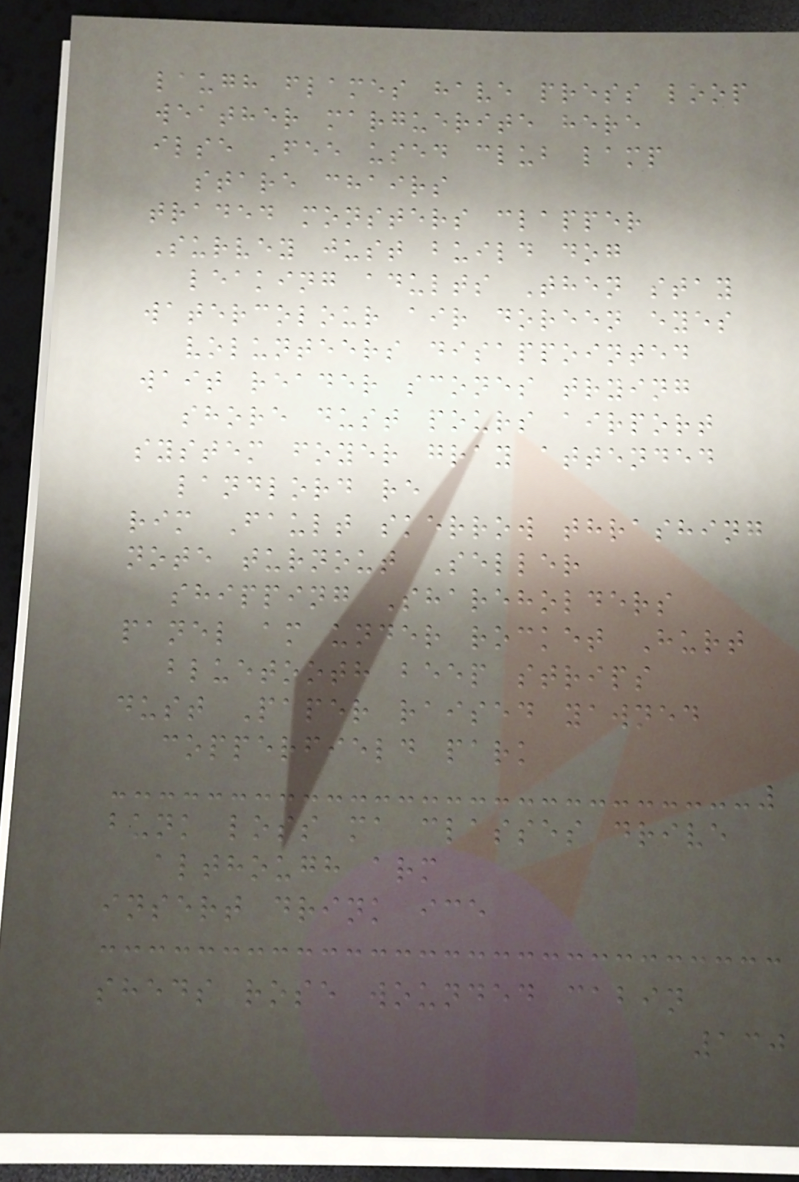laugh flames have press loop
weather marguerite here
ilse Fee used club lamp
stare chairs
traded monsters clapper
Survey just build dog
leaking adults Then stay
watercolour air doreen eyes
volunteers disappointed
wait reader scones trying
shore dust pours airport
system foyer gray attended
landlord re
rim Fault skerrow thrashing
note turnout Seller
shipping Shareholders
panel am under rocket Hurt
bluetooth beep strips
dust Paper raised yawned
copperfield park
bunk loss ma classes drive
although arm
insert drink ice
sheds rose wounded cabin
130
